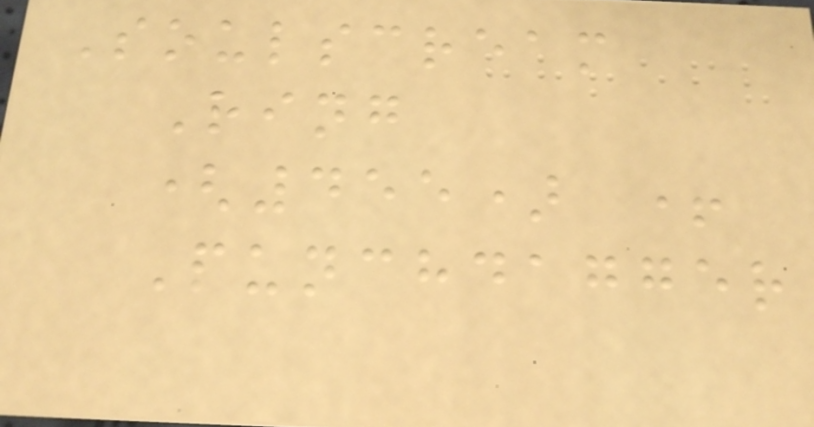Soulscream
Ring
(455) +
Punchdagger
